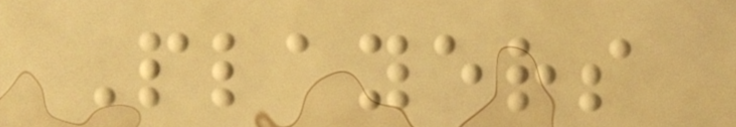Players
